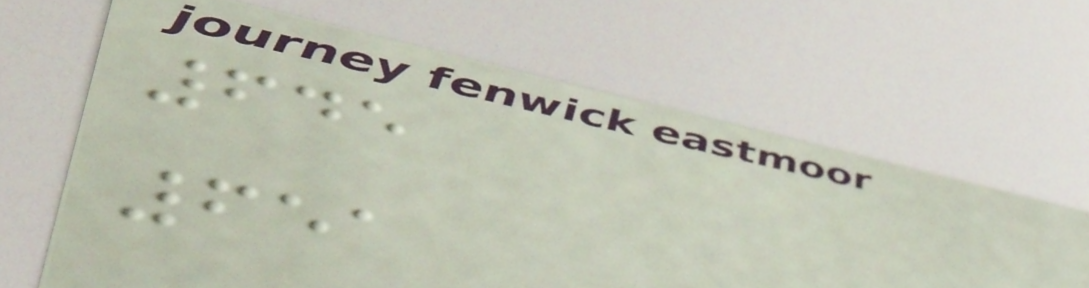645
651
